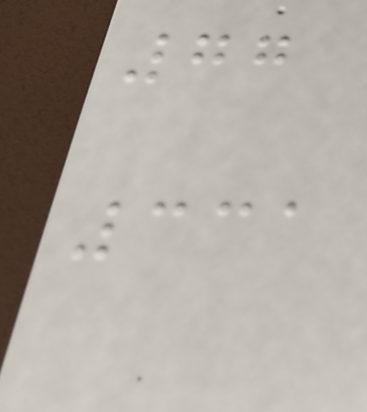77
331
